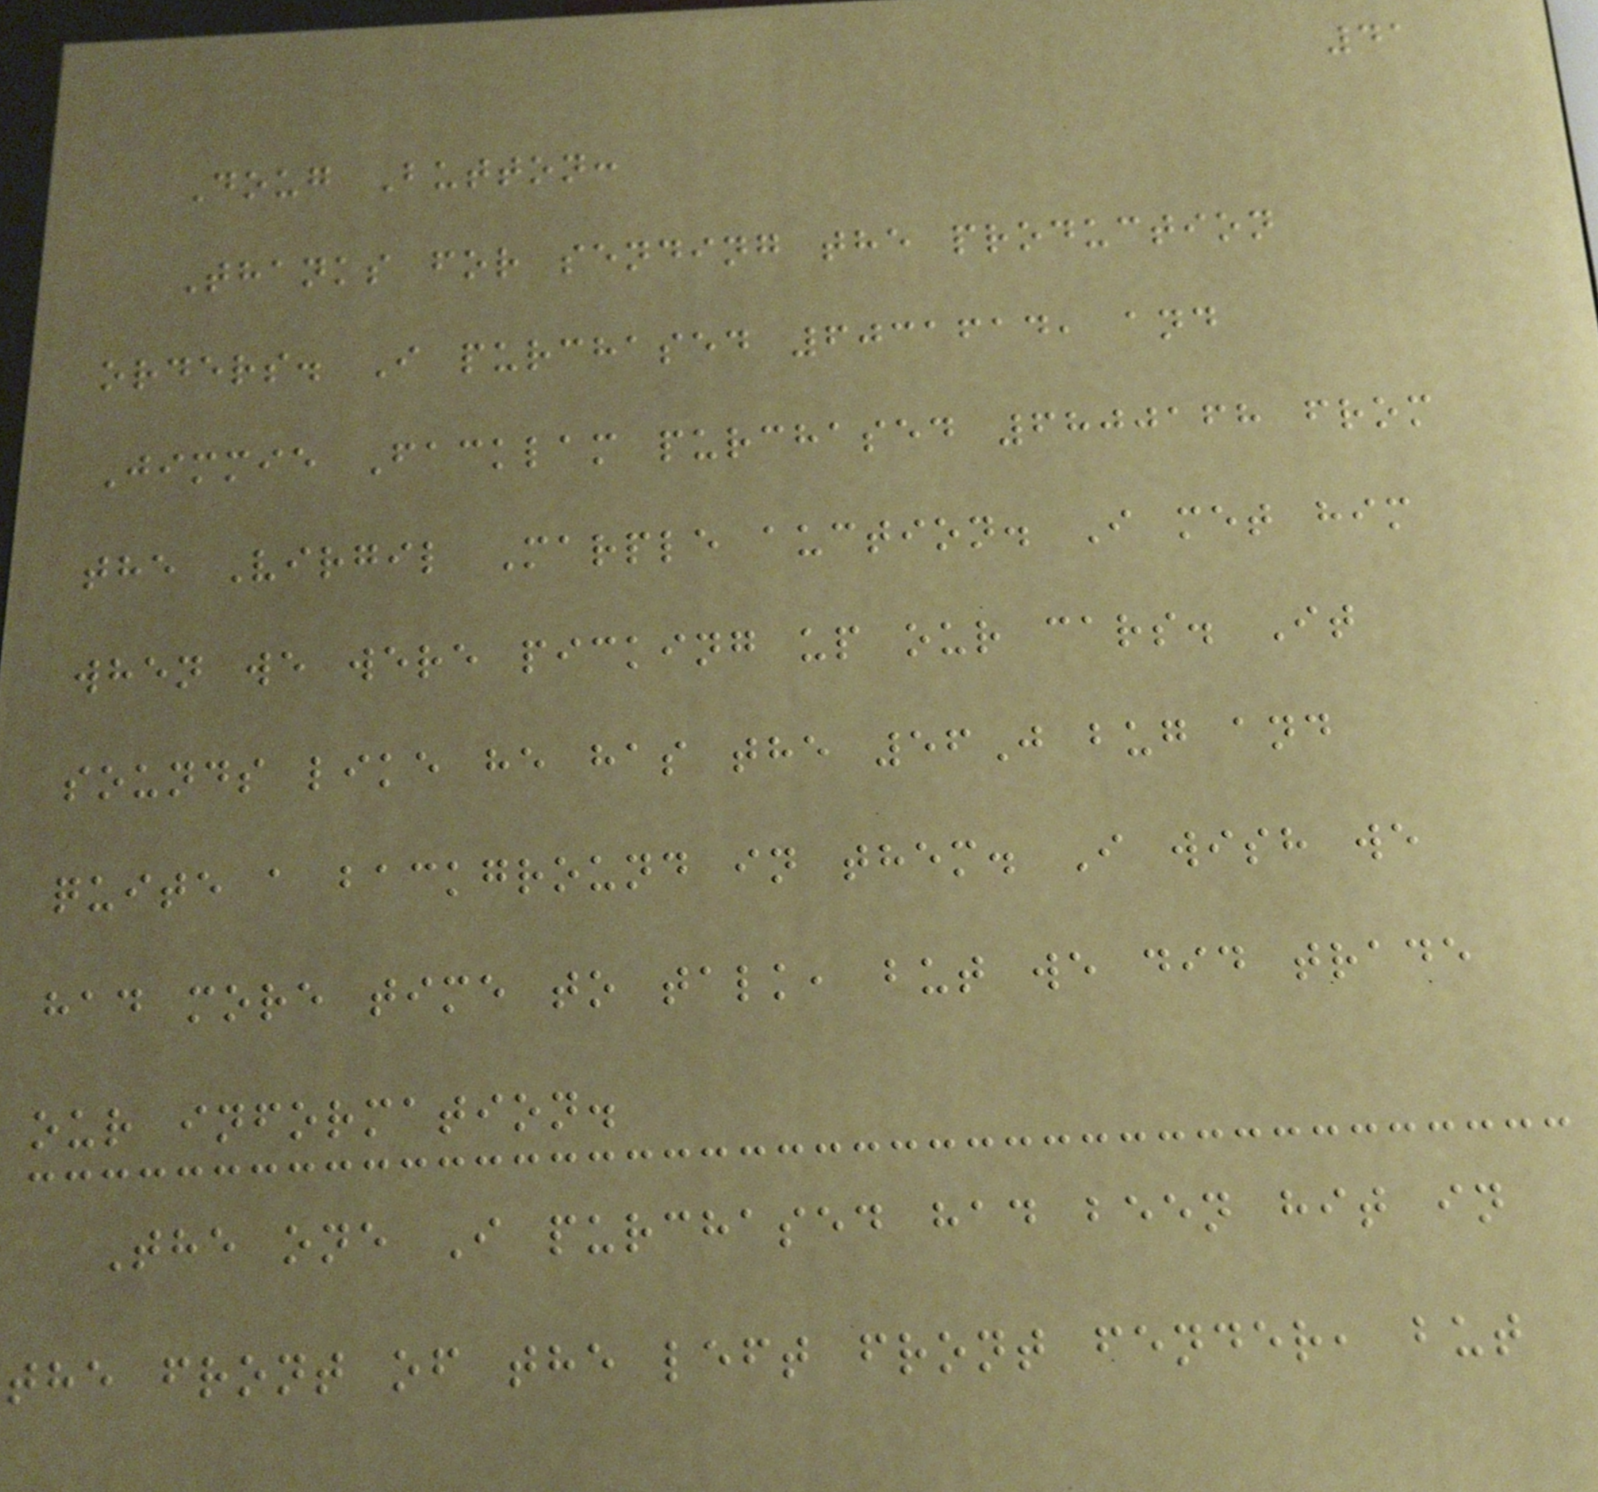41
Doug Button:
Thanks for sending the production
orders. I purchased 6031614, and
Jimmie Facklam purchased 6800168 from
the Virgil Marple auction. I met him
when we were picking up our cars. It
sounds like he has the 56J bug and
quite a background in them. I wish we
had more time to talk, but we did trade
our information.
The one I purchased had been hit in
the front of the left front fender, but
